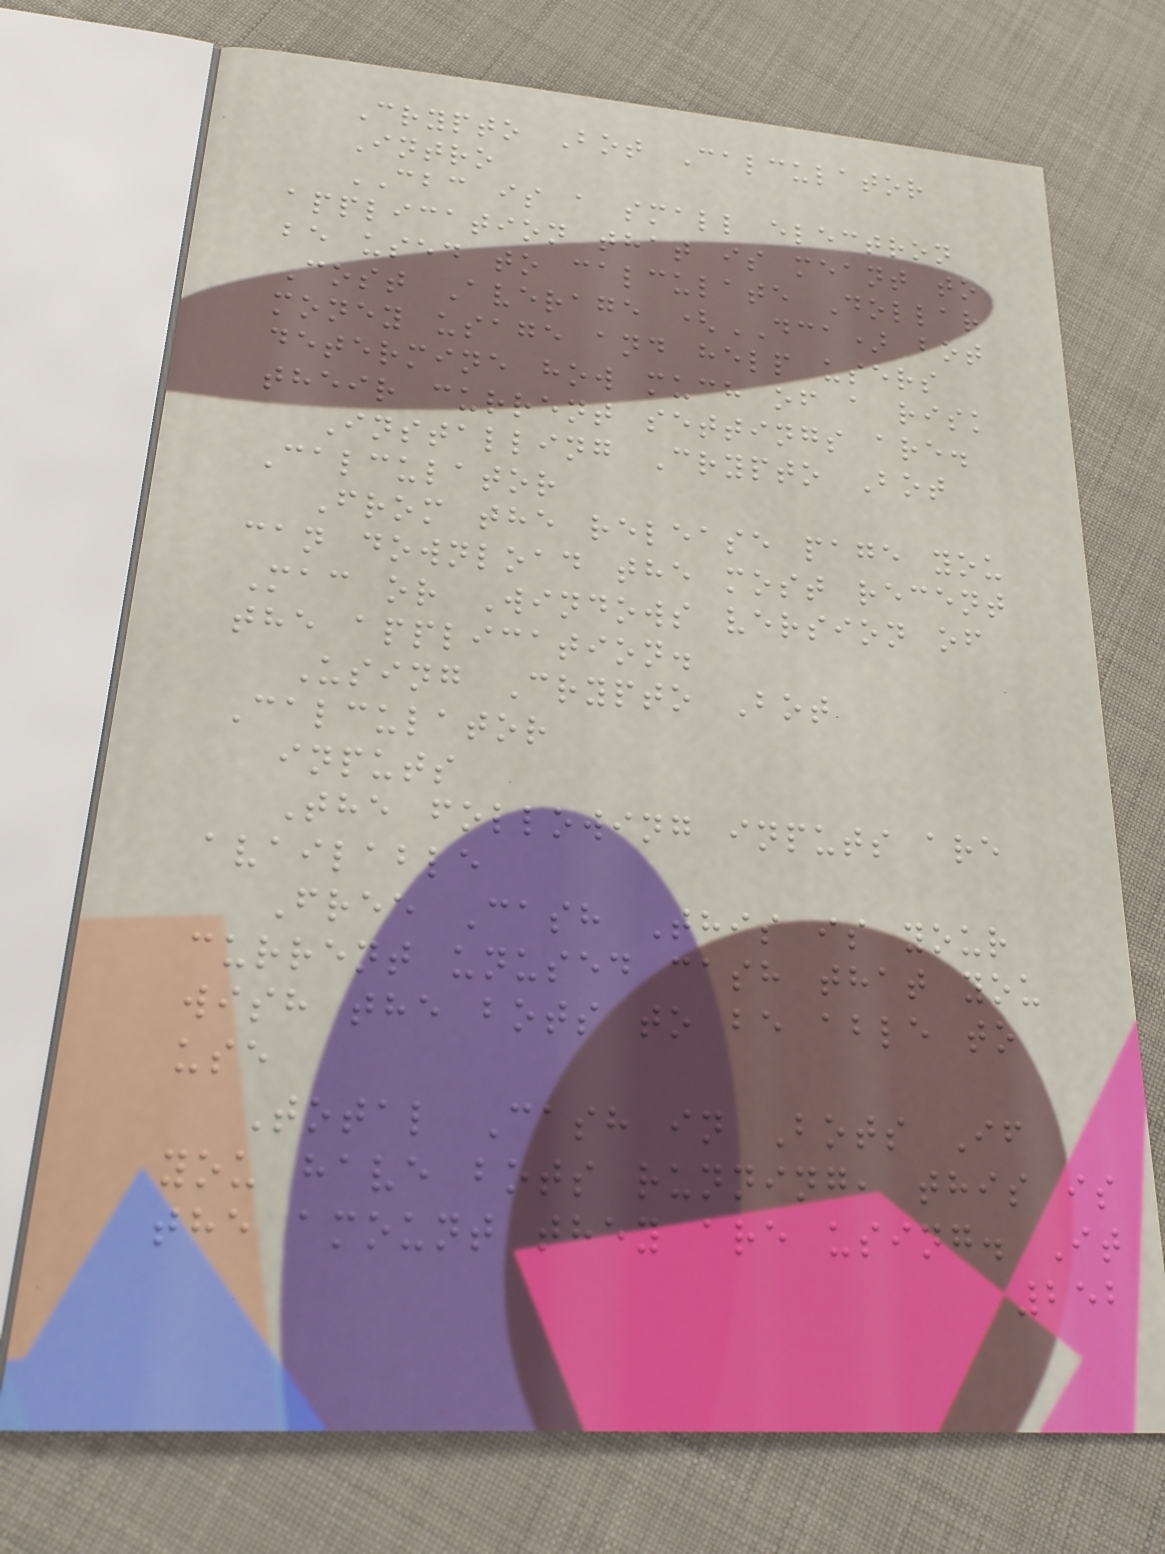Crypto Bot Calculator
Intro
CBC is a small electron
application that is meant to
be used to calculate Dollar
Cost Average (DCA) bot
money usage and help users
determine how much of a risk
their current settings are.
Installing Crypto Bot
Calculator
From the release page you
can download the most recent
Mac or Windows version of
the application.
Using Crypto Bot
Calculator
inputs
The following inputs are
available
Free Cash This is your
current unused cash that you
wish the bots to be able to
use
Total Cash in Bots If
you have bots running, this is
the amount they are using. It
252
